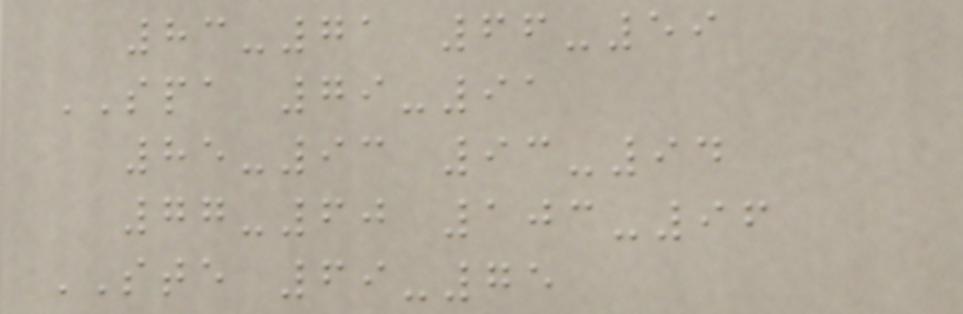83-71 66-59
SPA 79-91
85-93 93-94
77-60 103-96
STE 69-75
